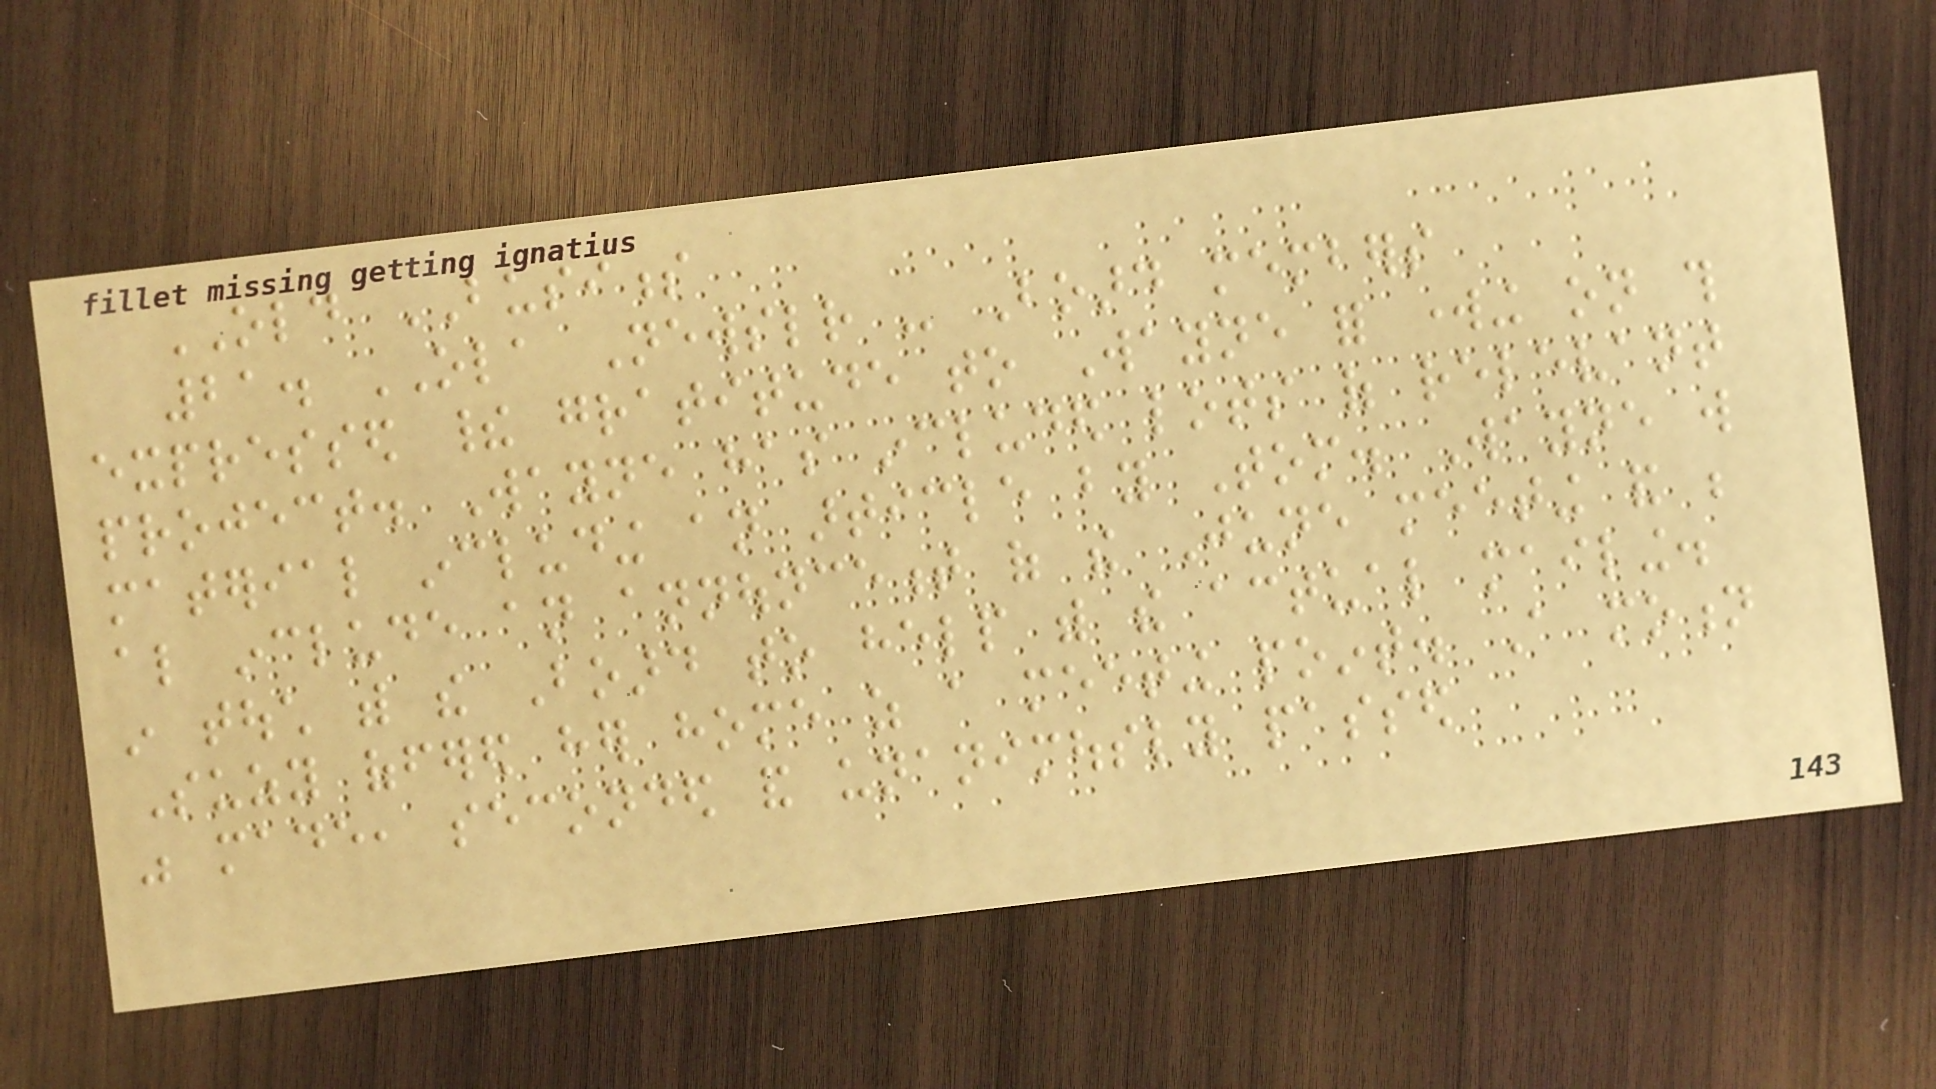OLD BUSINESS
21. OLA Newsletter - Board members
expressed their gratitude to Wayne for working on this
project. Wayne has included lots of relevant
material including an article by Tom. Wayne will
also include an announcement of the June meeting and be
in touch with the Board to help with the actual mailing.
Suzy offered her home as a meeting point. A motion
was made, seconded and unanimously passed
